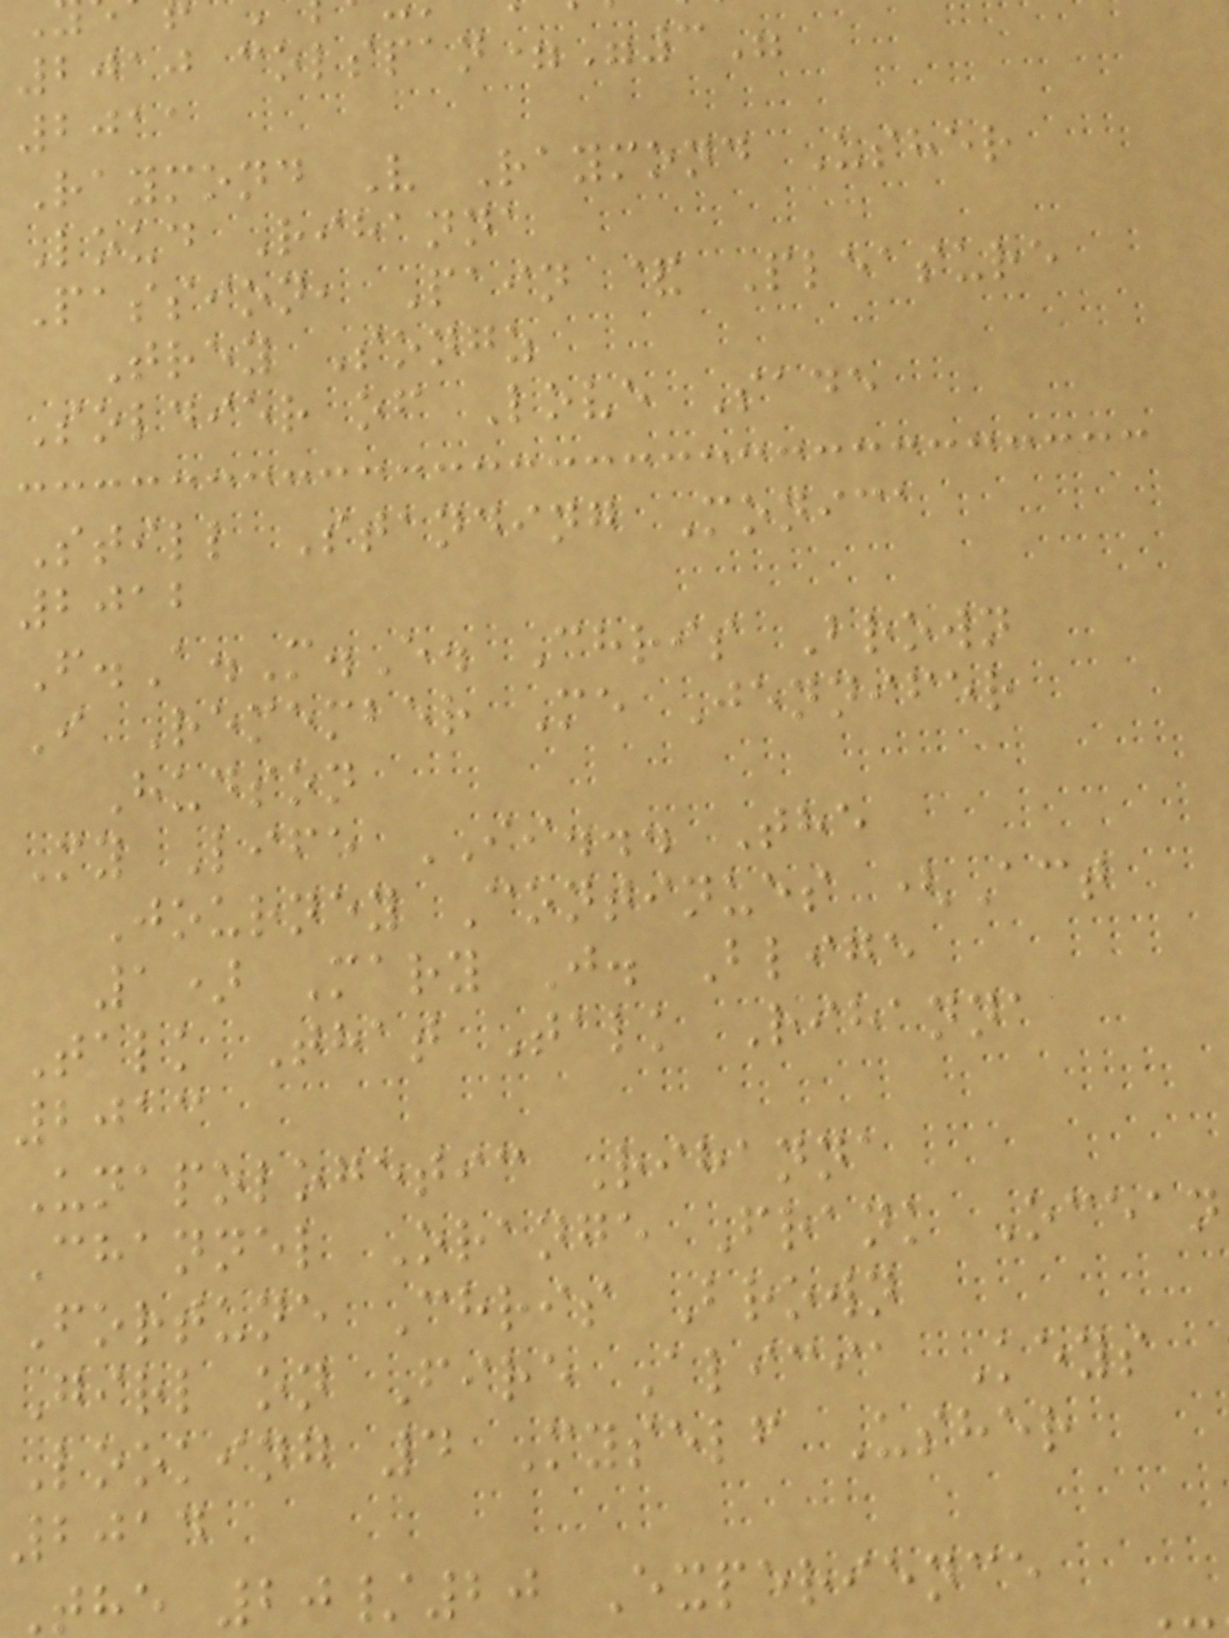2010 colspan="3"
2011
Raymond V Raymond Usher
Loud Rihanna
Passion, Pain & Pleasure
Trey Songz
Soldier of Love Sade
Still Standing Monica
2012
F.A.M.E. Chris Brown
I Remember Me Jennifer
Hudson
My Life II... The
Journey Continues (Act
1) Mary J. Blige
Talk That Talk Rihanna
2013
Unapologetic Rihanna
Channel Orange Frank Ocean
Fortune Chris Brown
Girl on Fire Alicia Keys
Looking 4 Myself Usher
2014
The 20/20 Experience
